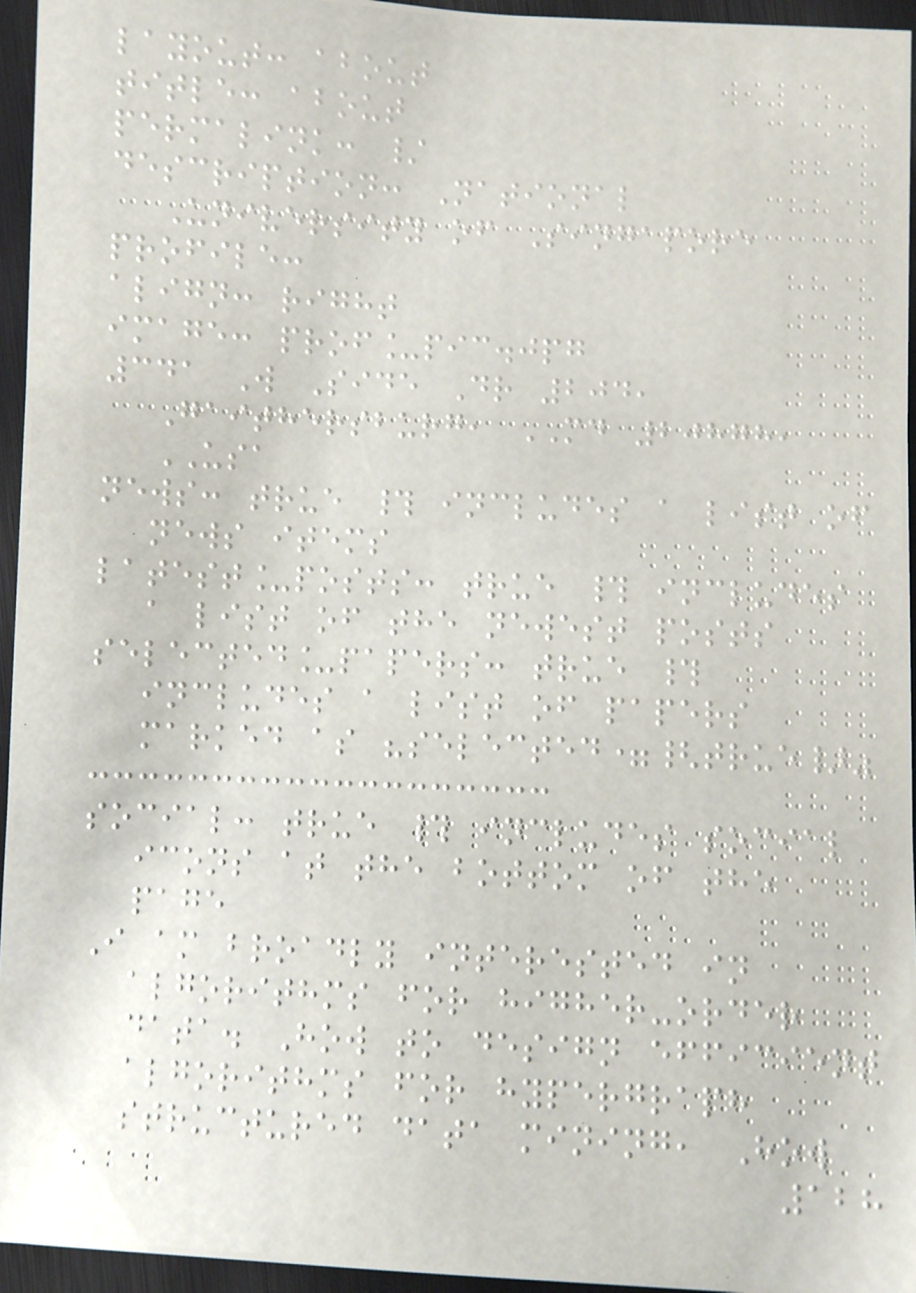layout: about
title: about
permalink: /
description: National
University of Singapore
profile:
align: right
image: prof_pic.jpg
341 W Side Dr 204,
Gaithersburg, MD 20878,
USA
news: true # includes a list of
news items
latest_posts: true # includes
a list of the newest posts
selected_papers: true #
includes a list of papers
marked as "selected={true}"
social: true # includes social
icons at the bottom of the
page
I am broadly interested in
algorithms for higher-order
data. How to design efficient
algorithms for hypergraph
structured data mining, How
128
